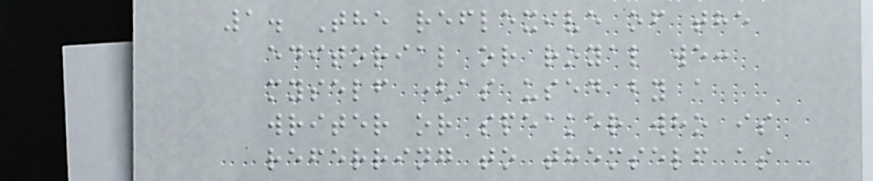1. The reflexive of the
editorial or royal we:
myself (as used by a
writer or speaker who is
referring to themself as
